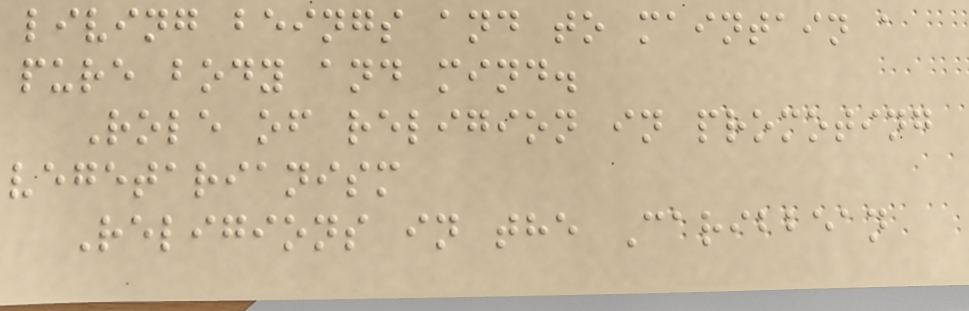living beings and to maintain a
pure body and mind.
Role of religion in promoting
vegetarianism
Religions in the Caribbean
